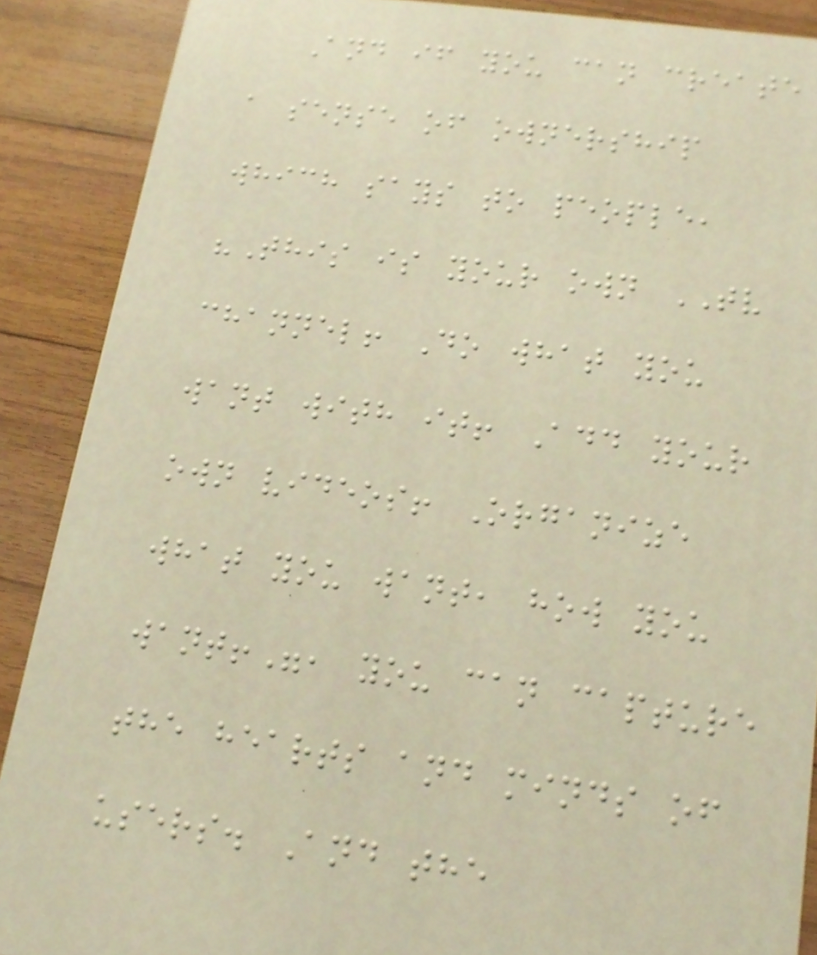And if you can create
a sense of ownership
which says to people,
"This is your own TV
channel! Do what you
want with it! Add your
own videos! Organize
what you want, how you
want!", you can capture
the hearts and minds of
users. And the
